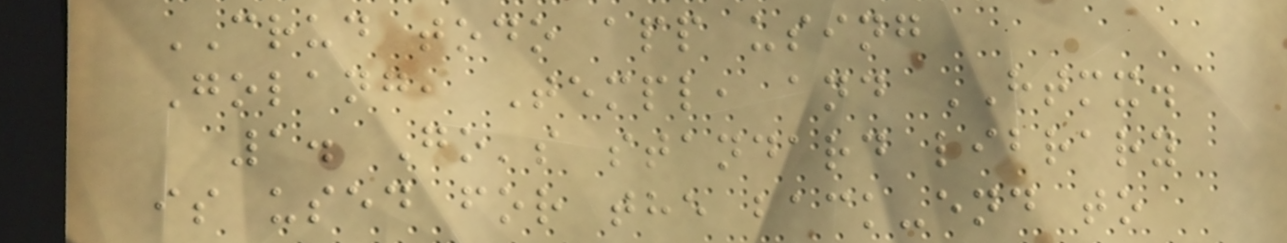CRUD todo app using
Golang, Templ, and HTMX.
1. Go's standard library
is used for the back-end to
